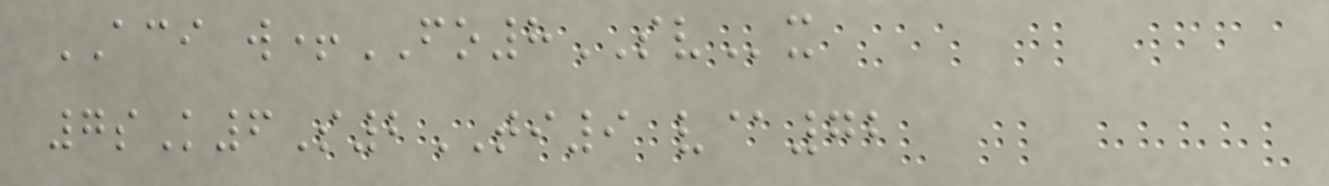ACI w+FO8SVx
7sK6S2TI9 v@72
